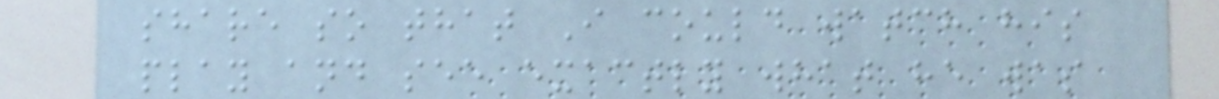share so that I could watch his
play and see exactly what he was
